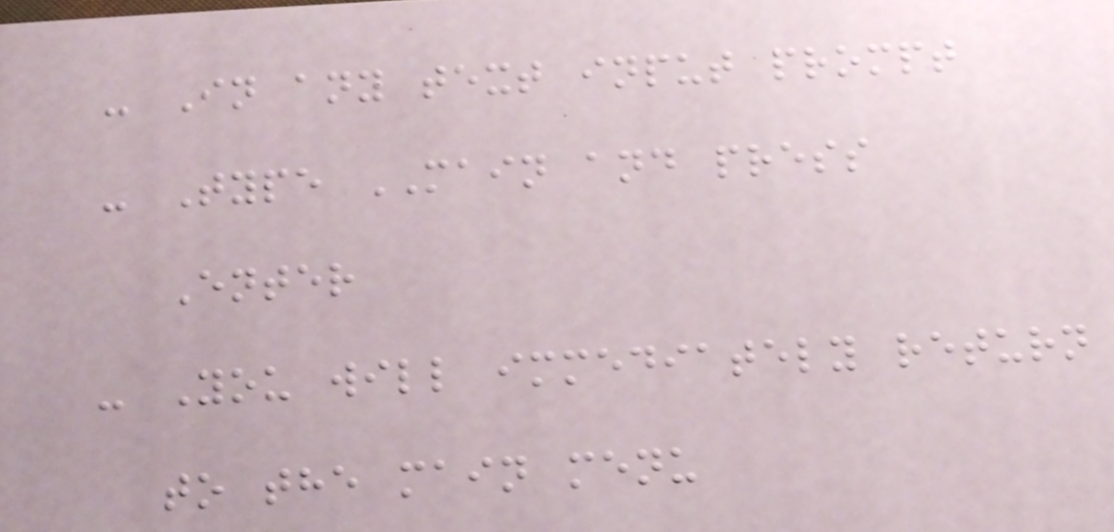- In any text input prompt
- Type MAIN and press
Enter
- You will immediately return
to the main menu
